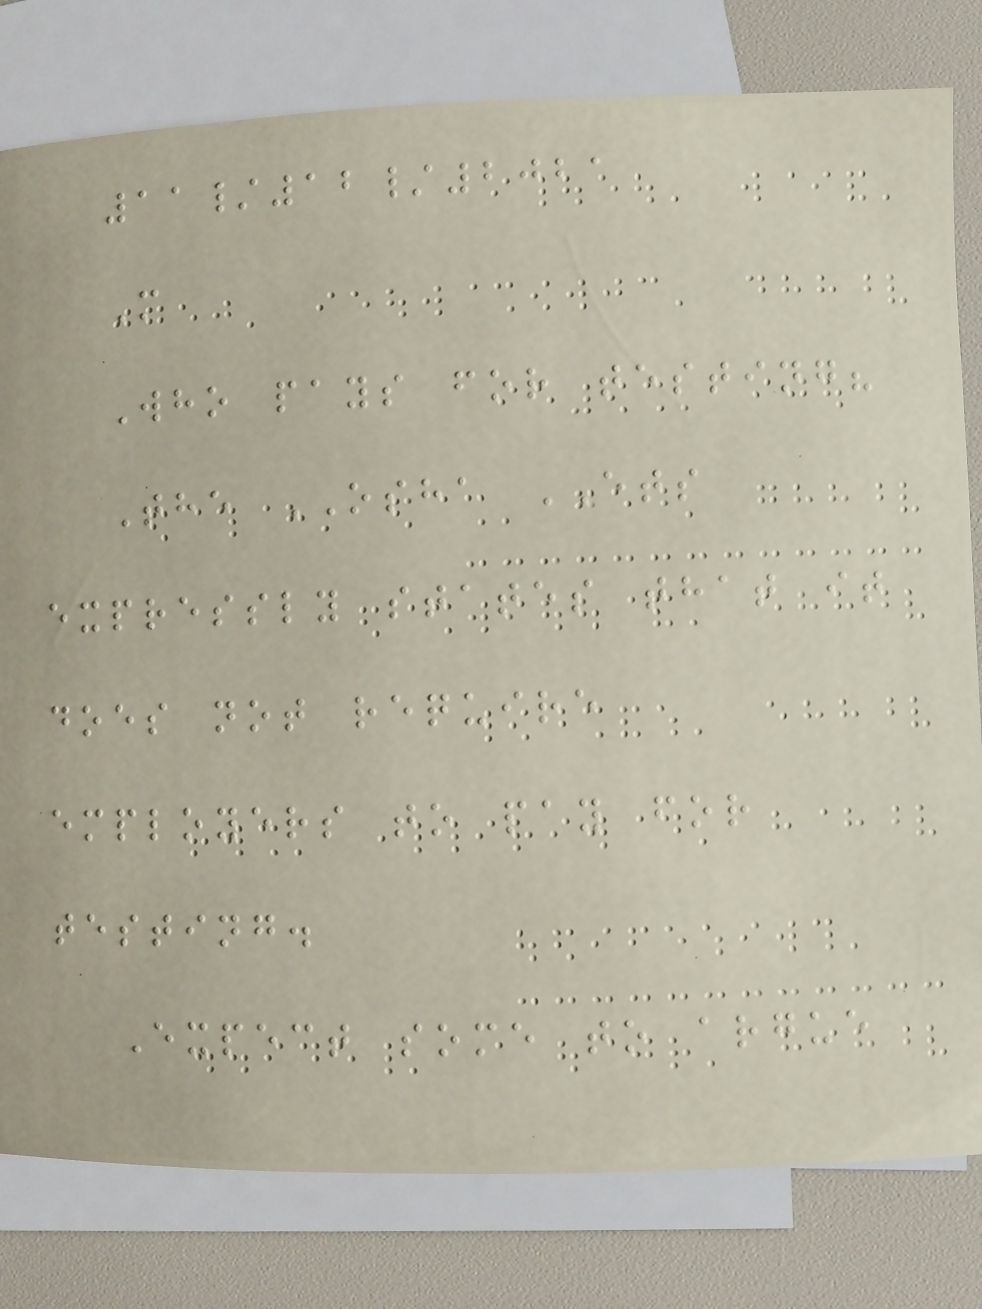11/12/2021
M
Who pays for testing?
The OSHA ETS
expressly states that it
does not require
employers to pay for
testing.
Expect some to argue
